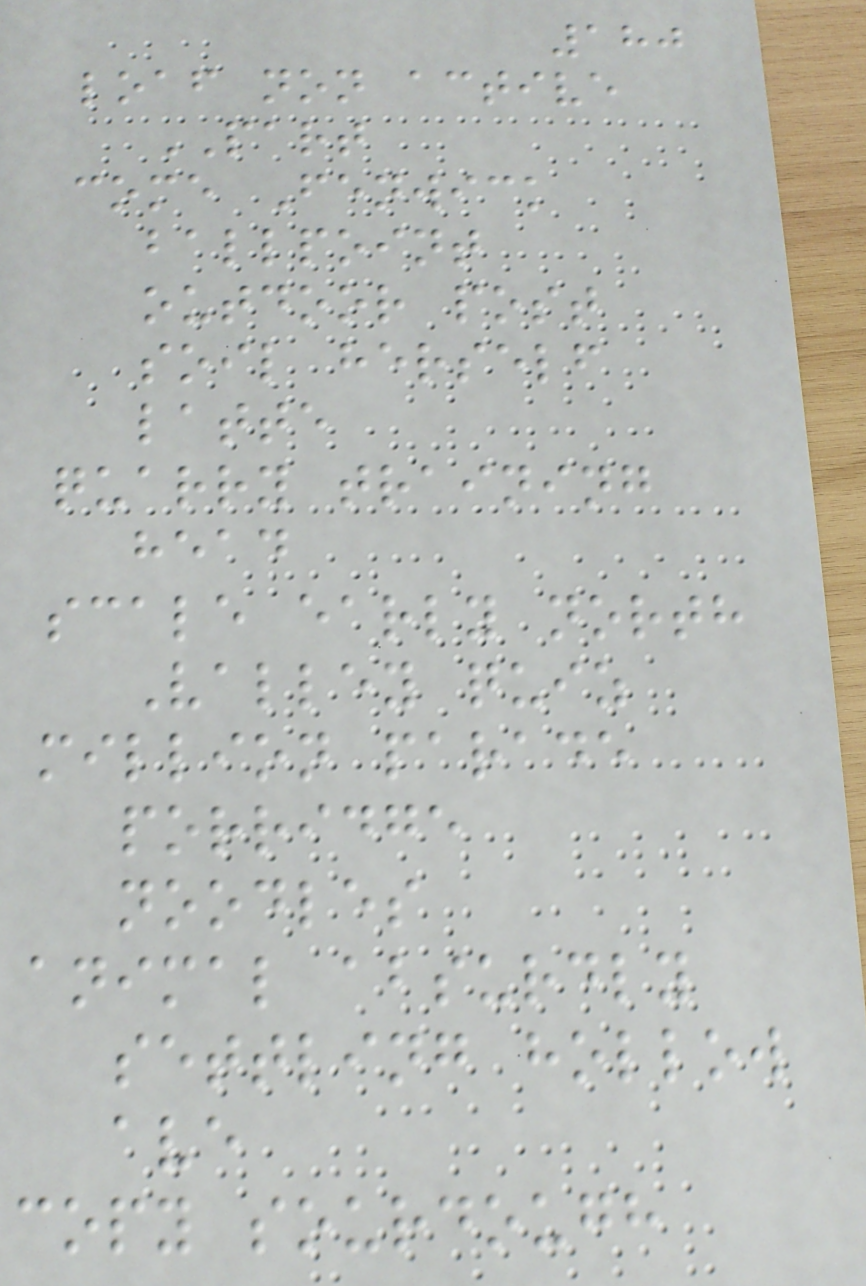180
loaf non active
PART
come Fenwick
ballpoint
outdoor post
soil herself
latte
quarry training
head
scale early north
Valley quiz
million parade
porridge
noodles
animal absurdly
settling hollow
ave
copy sourdough
